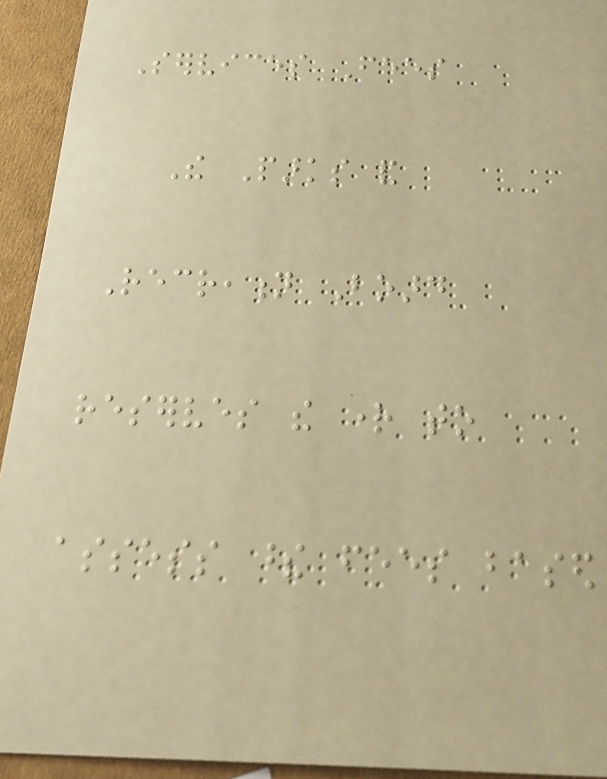Services Fees
The Parks and
Recreation Board
reserves the right to
assess these fees based
